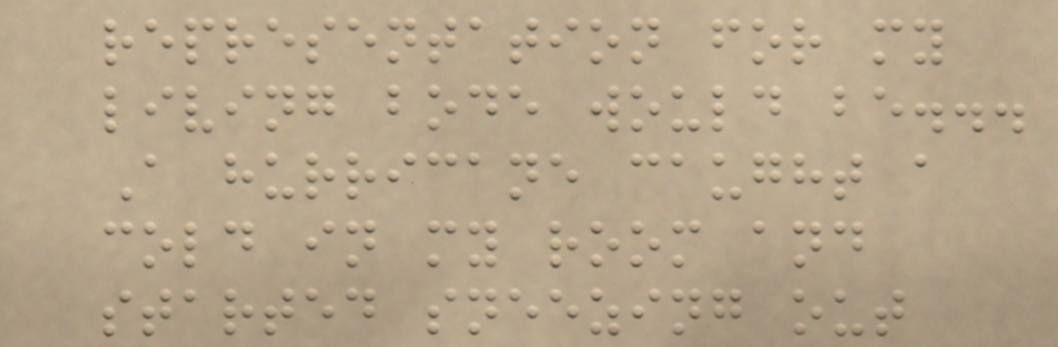representation for my
living bode would be...
A hurricane caught a
cold in my room and
started sneezing out
